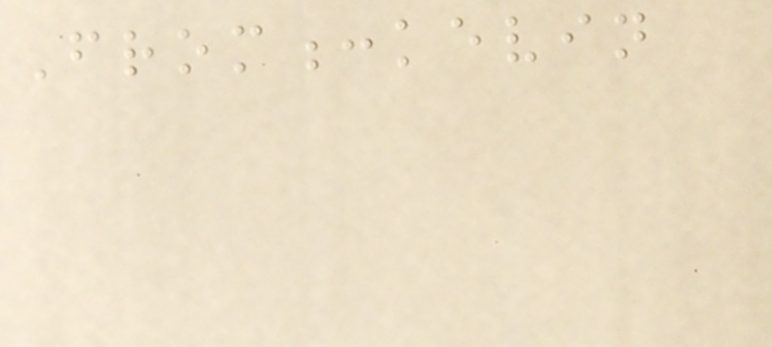From:kevin
